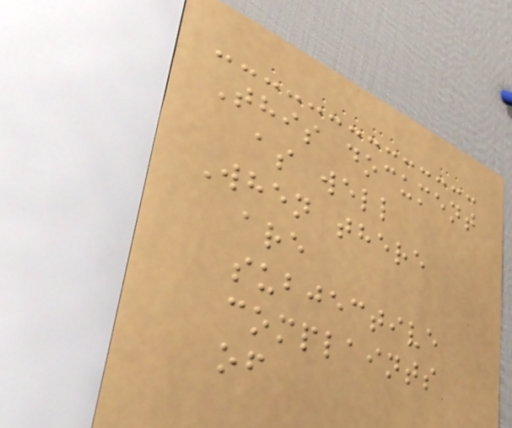This document
as well
When there
are
subjective
complaints
of
